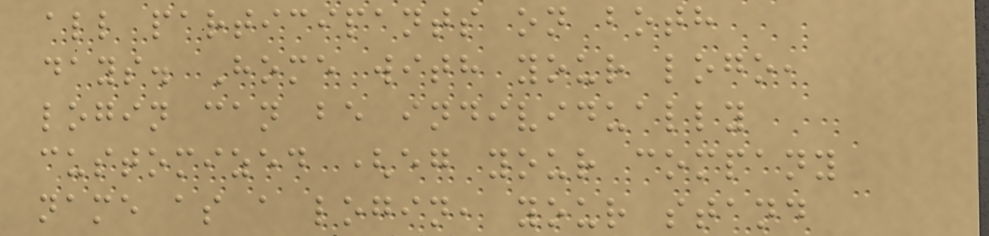all participants on both
days. Home with your logo,
login can be individually
customized (eg your company
name as a login, your stand
